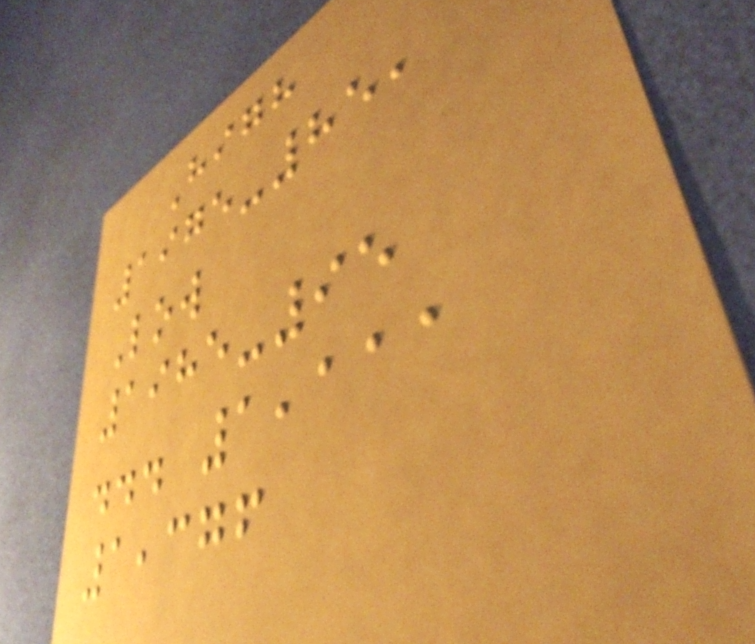High
1975-85,
Low
1985-95
... 1,111
1,376
